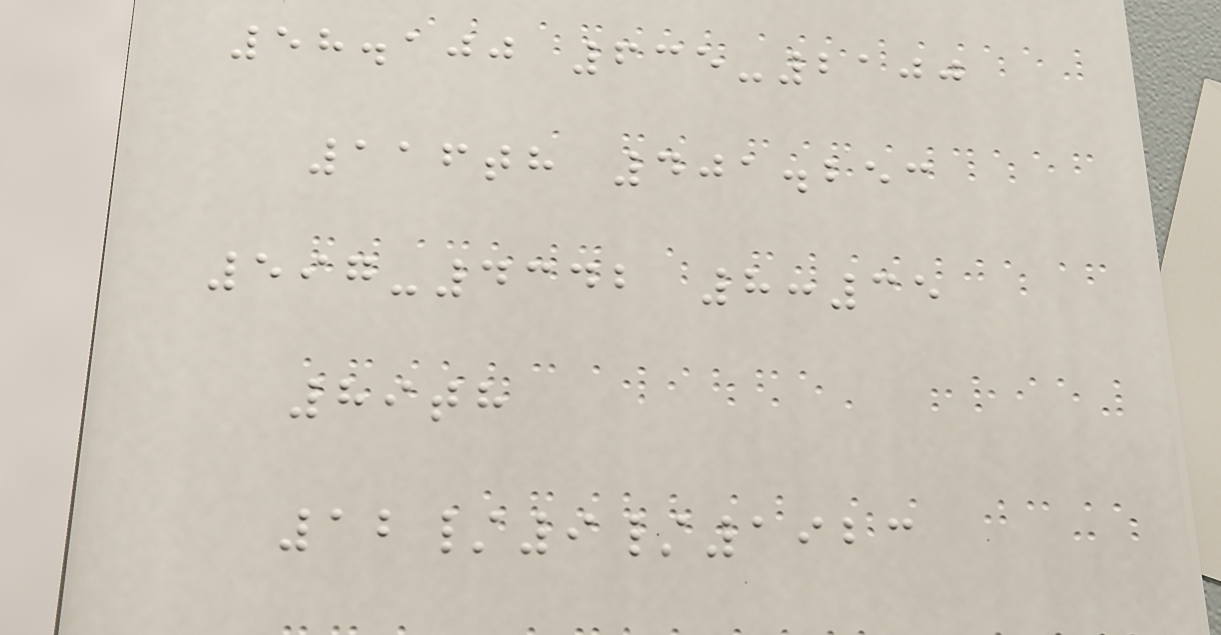58.100 635-2100
116th 401.253
597-4342 8:35
89th
12/9/1923
